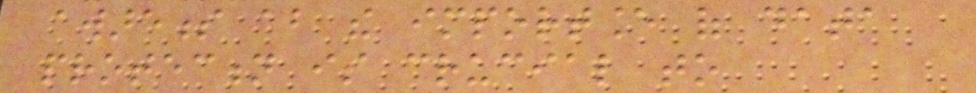awareness about the importance of data
protection is crucial to
